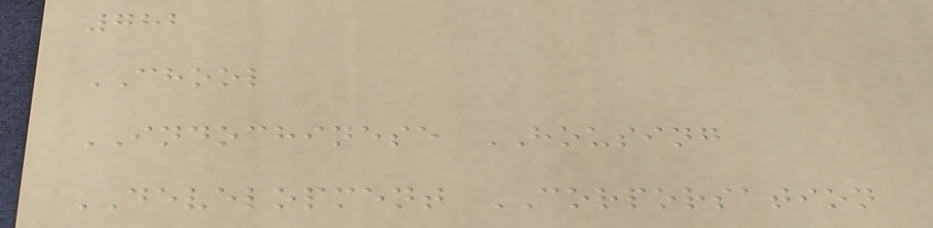782
CHOOL
INDOCHINESE HOUSING
DEVELOPMENT CORPORSATION
